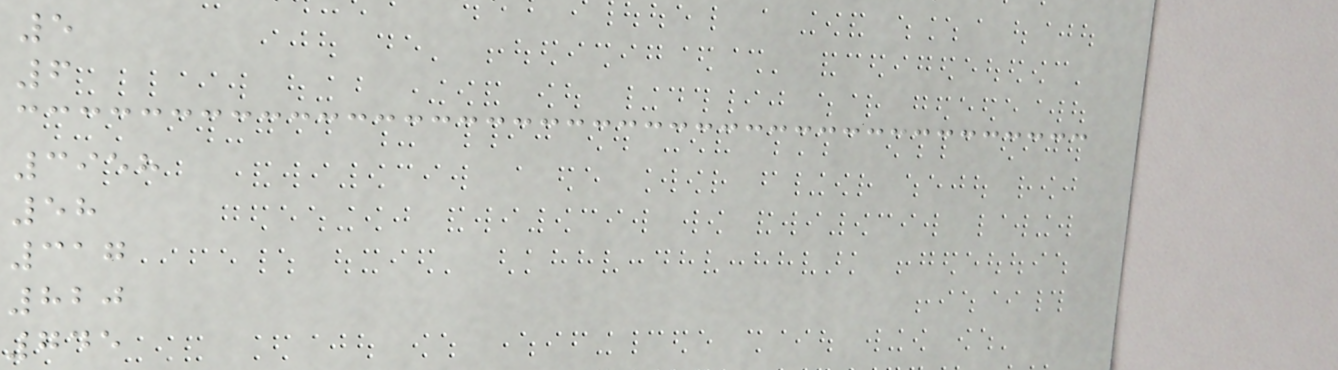5
6
3958
58
317
820
745
